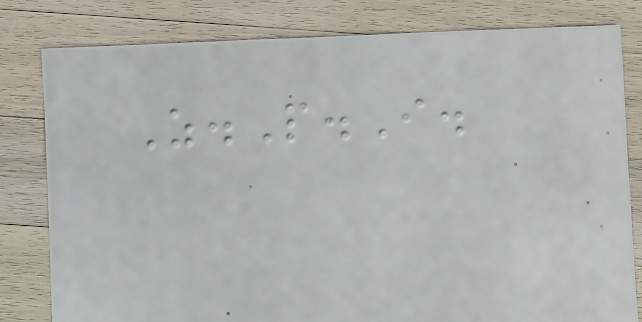Z.P.I.
